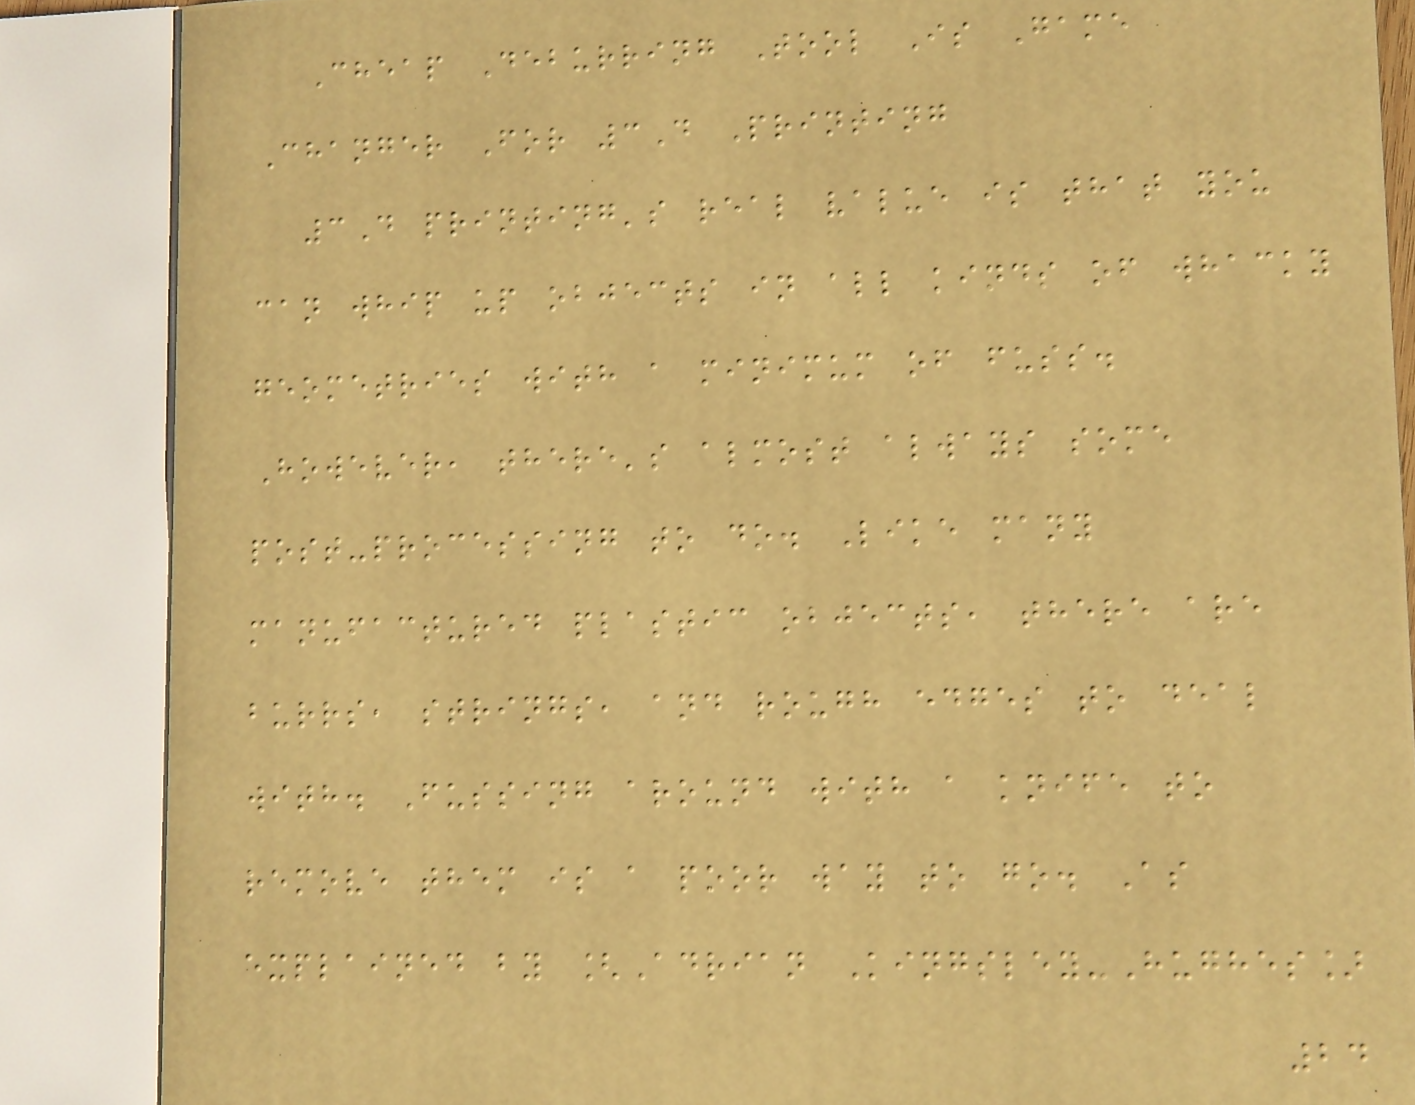Cheap Deburring Tool Is Game
Changer For 3D Printing
3D printing's real value is that you
can whip up objects in all kinds of whacky
geometries with a minimum of fuss.
However, there's almost always some
post-processing to do. Like many
manufactured plastic objects, there are
burrs, strings, and rough edges to deal
with. Fussing around with a knife to
remove them is a poor way to go. As
explained by [Adrian Kingsley-Hughes]
24
